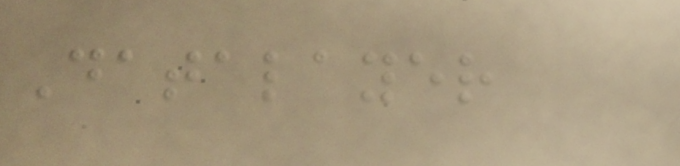Datalayer
